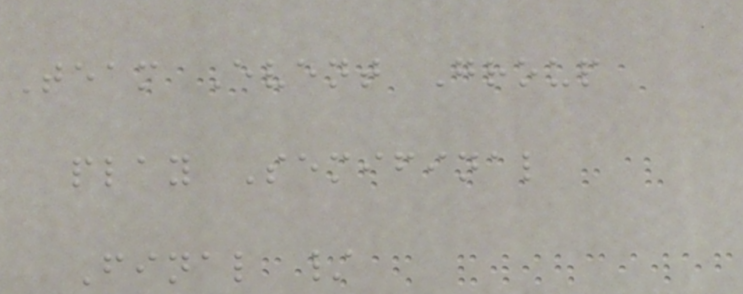Team Event Group
play Semifinal
Final /
